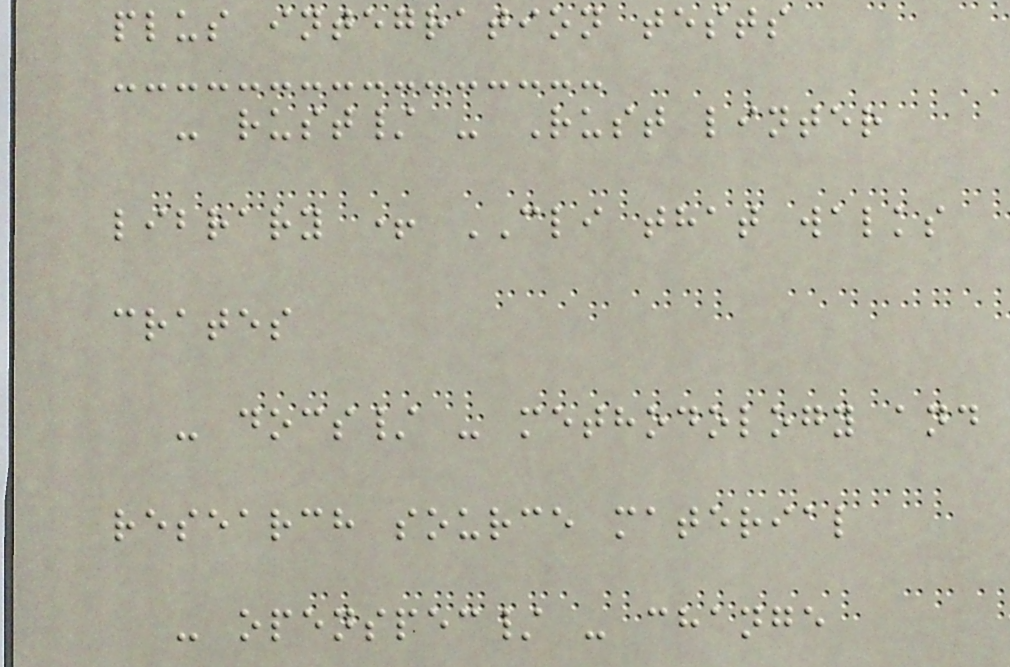plus integration tests
- rust/ - Rust linter
library + CLI that walks
crates
- docs/ - methodology and
research source material
- openspec/ - change
